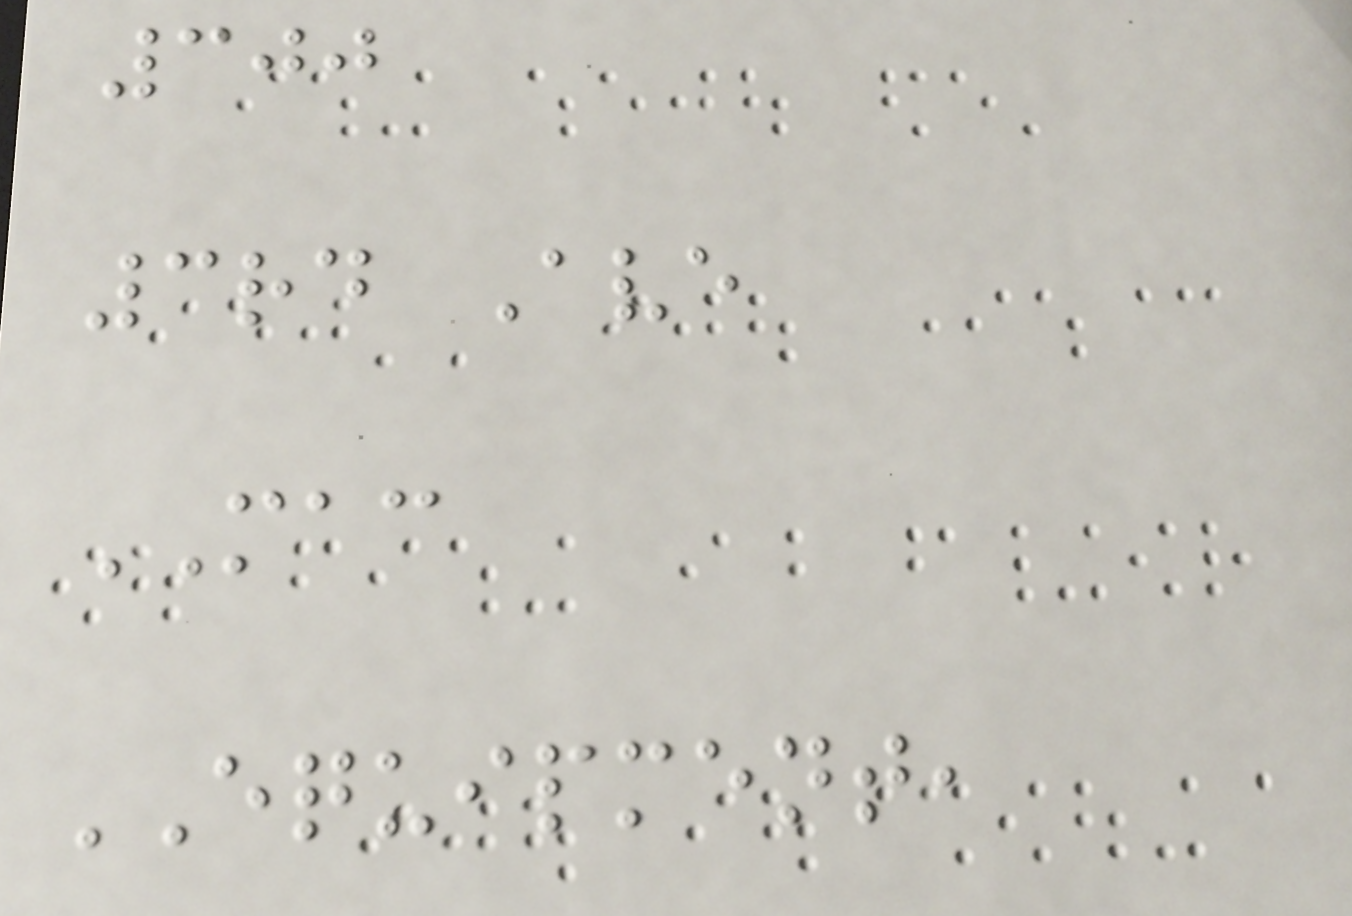300
3rd Ave
MAC
EQUIPMENT,
